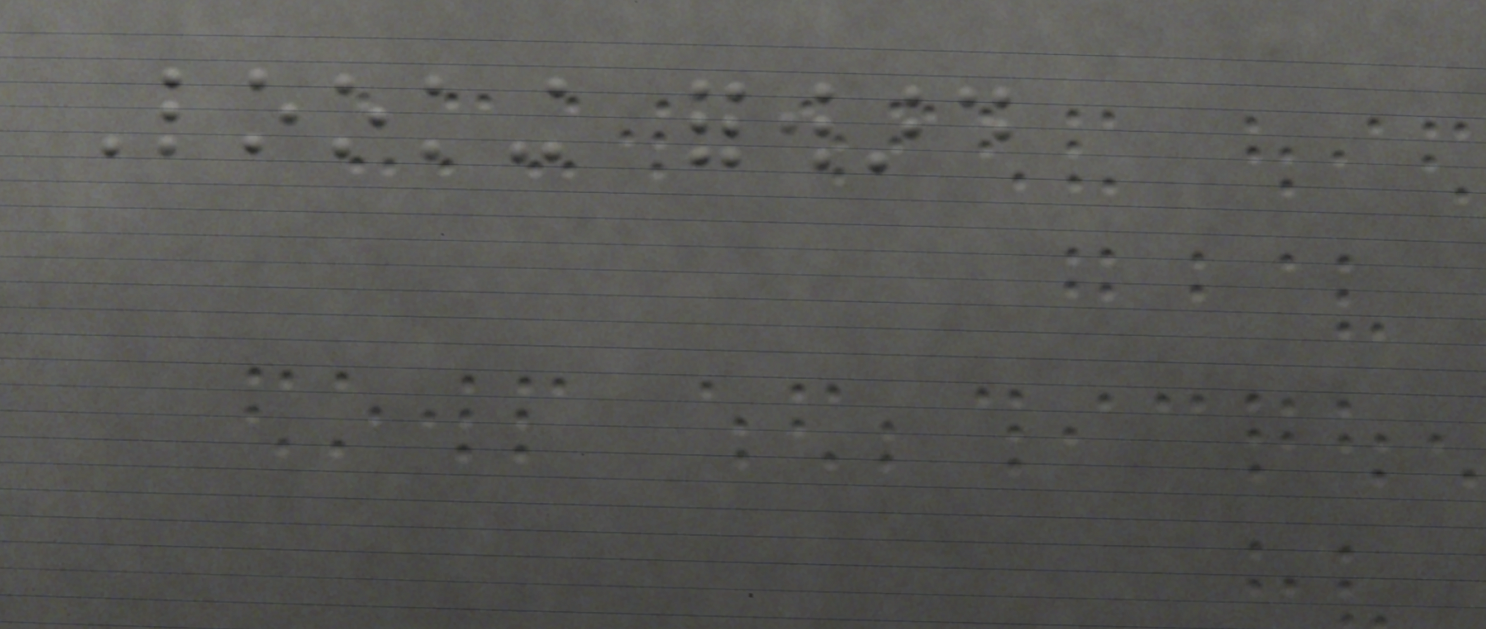Looking forward
